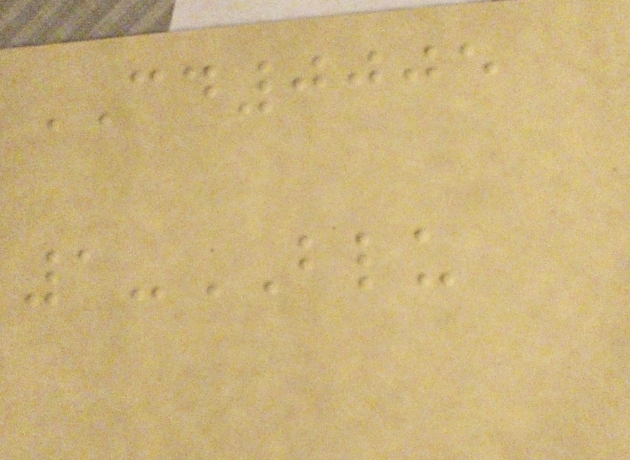CD0005
1-BLU
